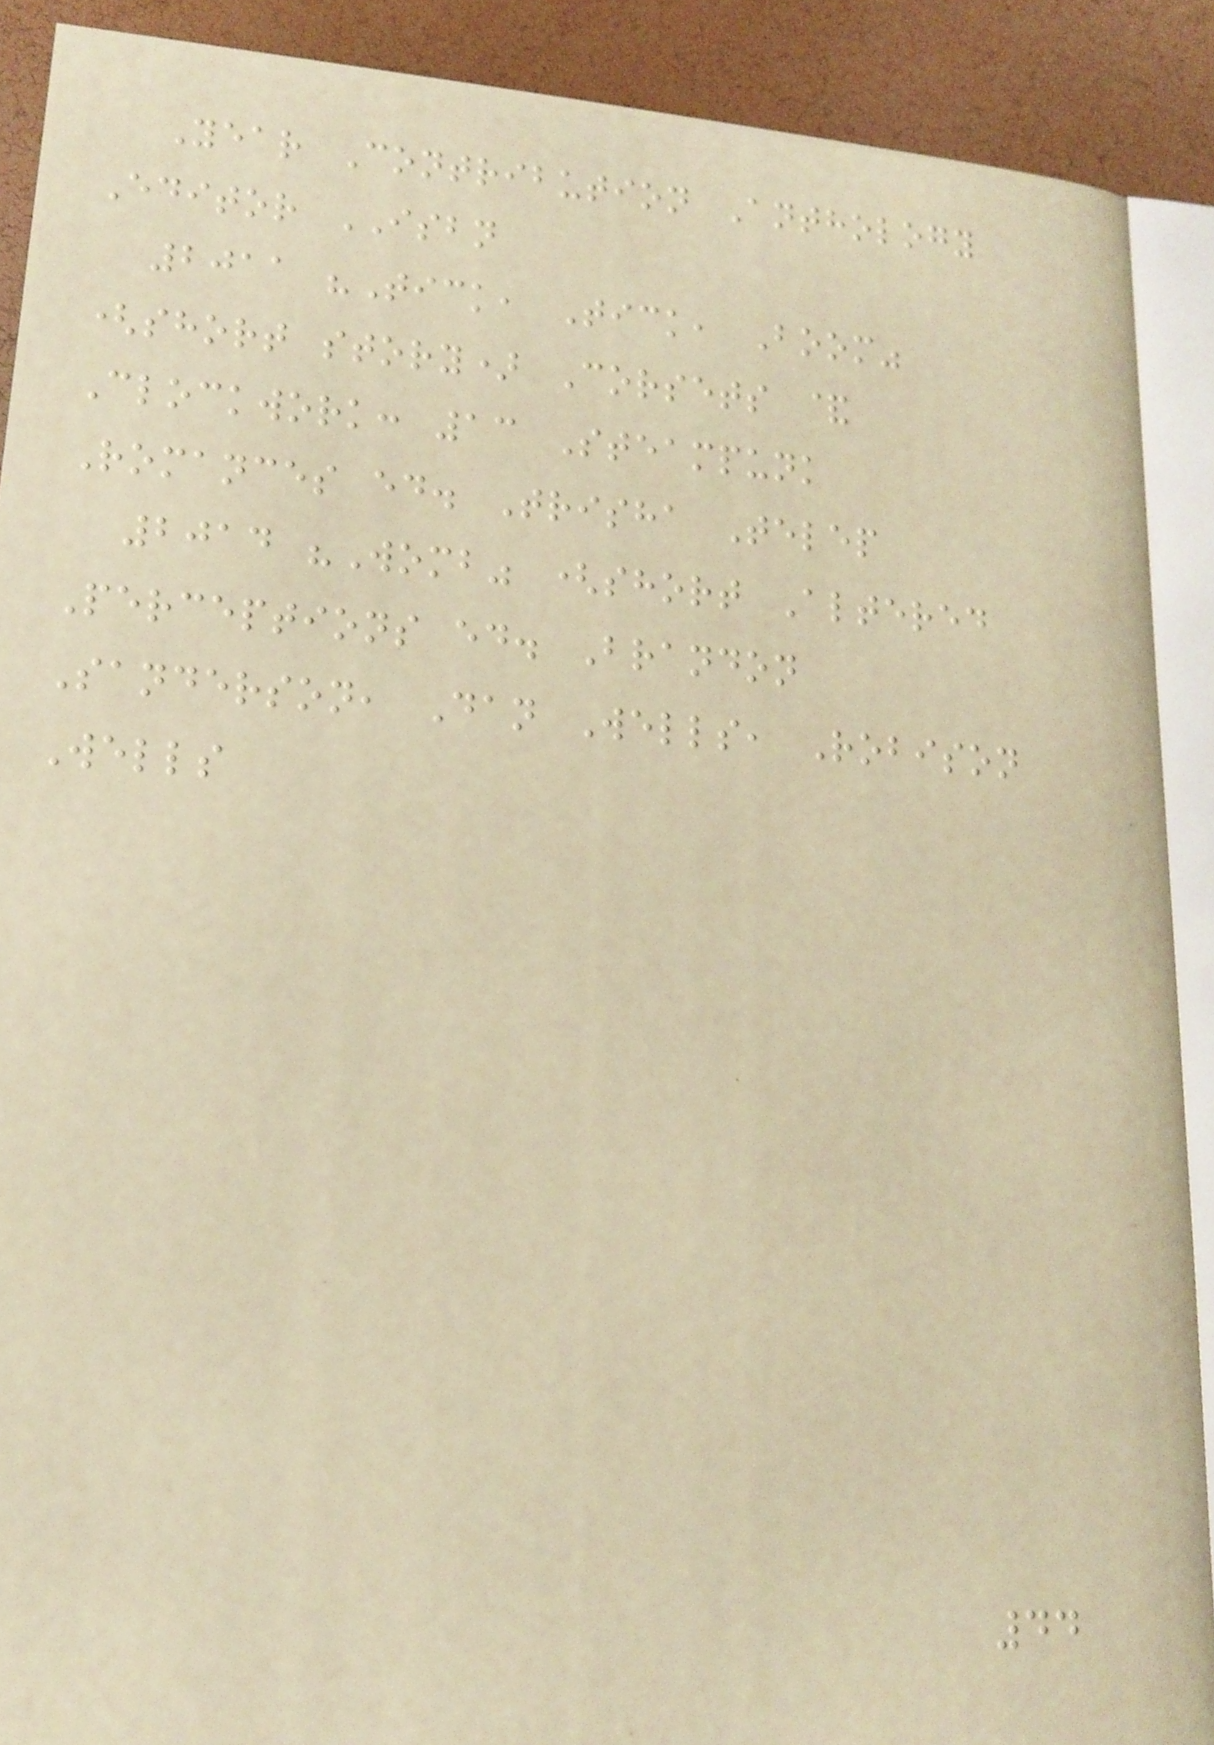Year Contribution Anthology
Editor ISBN
2011 "Tick, Tick, Boom"
(short story) Corsets &
Clockwork: 13 Steampunk
Romances ed. Trisha Telep
2014 "Womb" (short Altered
Perceptions ed. Brandon
Sanderson, Dan Wells, Robison
Wells
44
